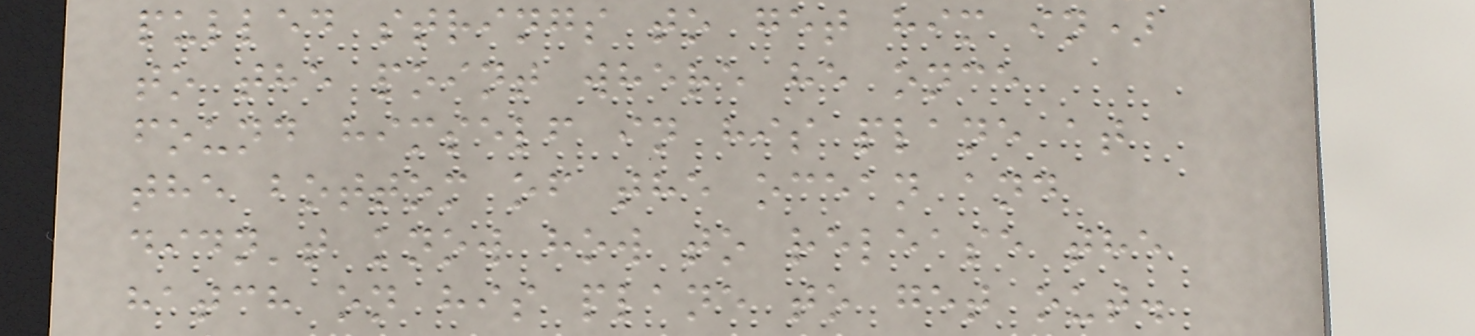pulled strings to get him in)
to the point where he once
found himself in his plane at
the bottom of the ocean and
didn't know how to release the
hatch on his plane to get out.
